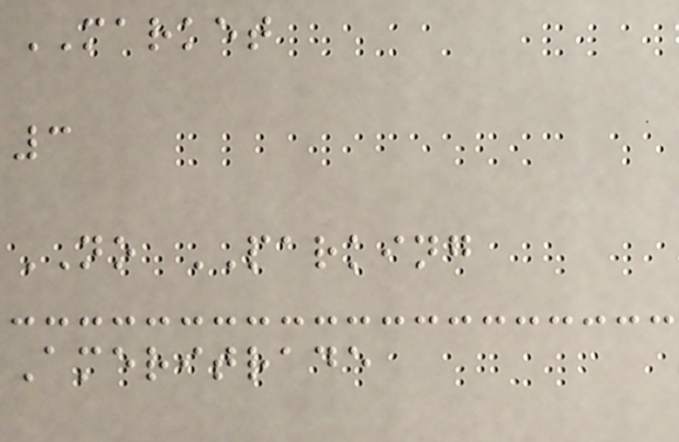MARKET
3
NO PARKING
Ameritrade
